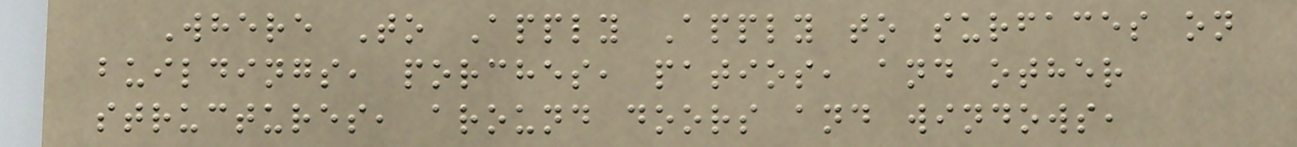Where To Apply Apply to surfaces on
buildings, porches, patios, and other
structures, around doors and windows,
